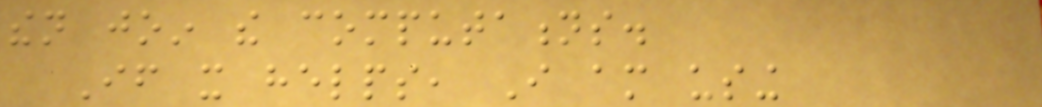then join the computations.
If it helps, I am using
